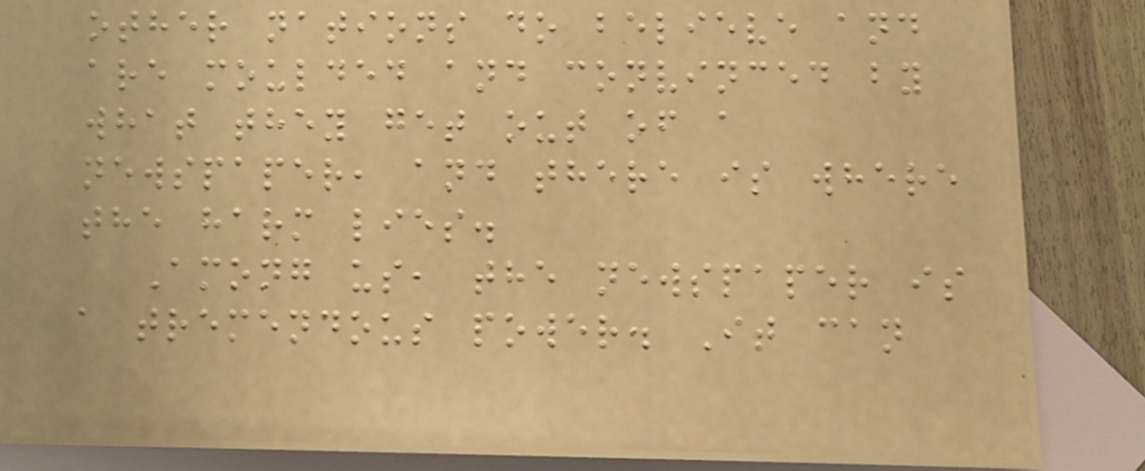other nations do believe and
are moulded and convinced by
what they get out of a
newspaper, and there is where
the harm lies.
Among us, the newspaper is
a tremendous power. It can
